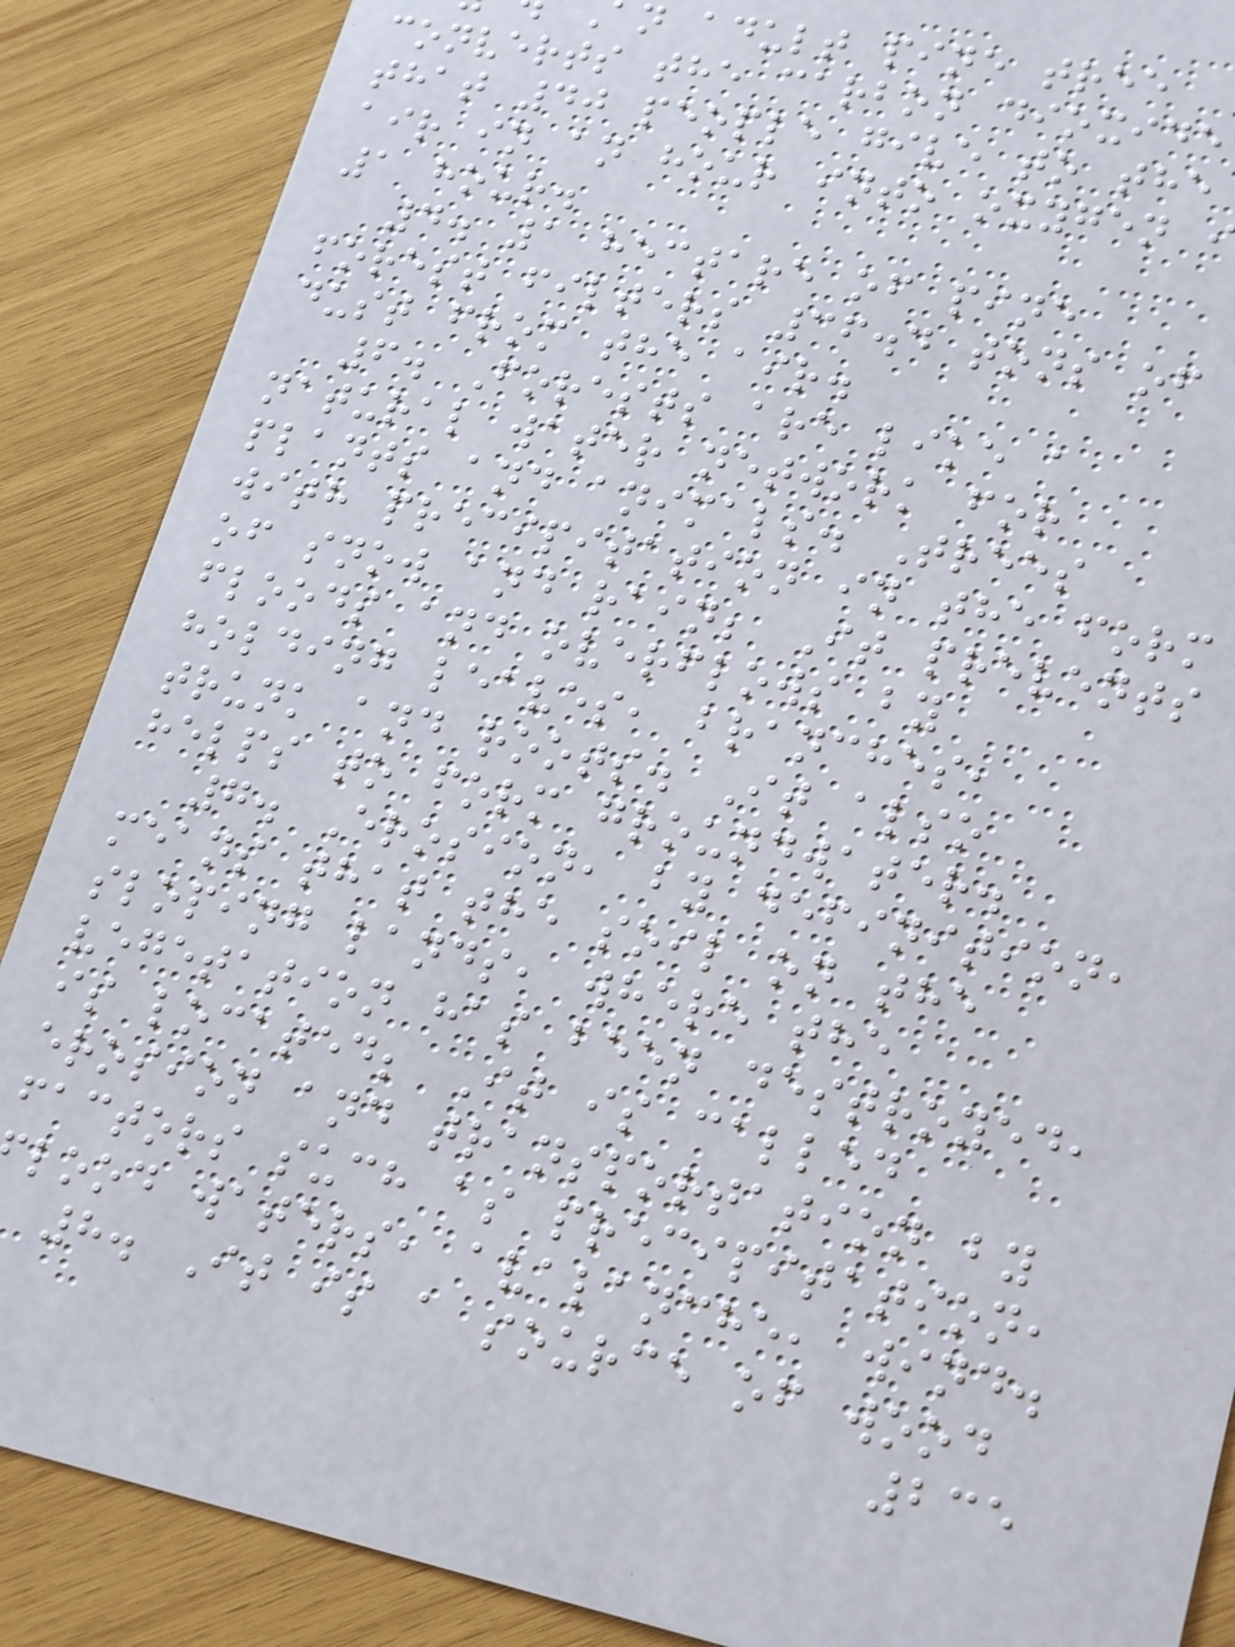n adult pine tree
converts the carbon dioxide
that 40 people give to the
air in an hour into oxygen
1 hour.
4. 1 hectare of pine
forest filters 36.4 tons of
dust from the air.
6. Forests are like a
natural water network for
plants and animals. Trees
with precipitation in the form
of snow and rain; It prevents
floods and overflows by
holding leaves, branches,
trunk and roots. It also
helps to form groundwater.
7. Erosion, by definition,
means that the soil on the
sloping lands, where the
vegetation has been destroyed,
is located; It is called
erosion and transportation by
factors such as precipitation,
lood waters, avalanche, wind.
8. It is a source of wood
235
